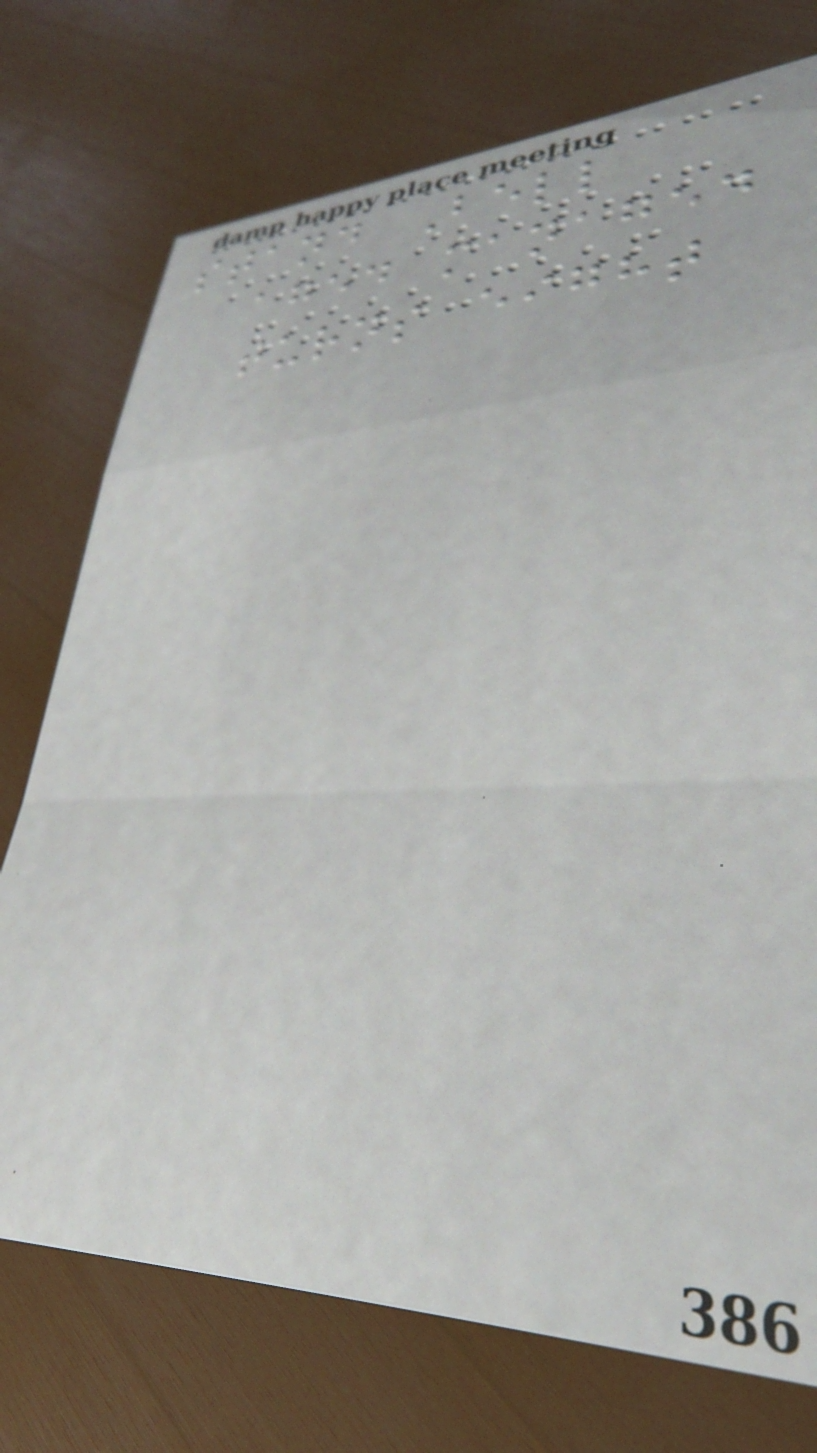stand Bell
aged managed
turns eight
